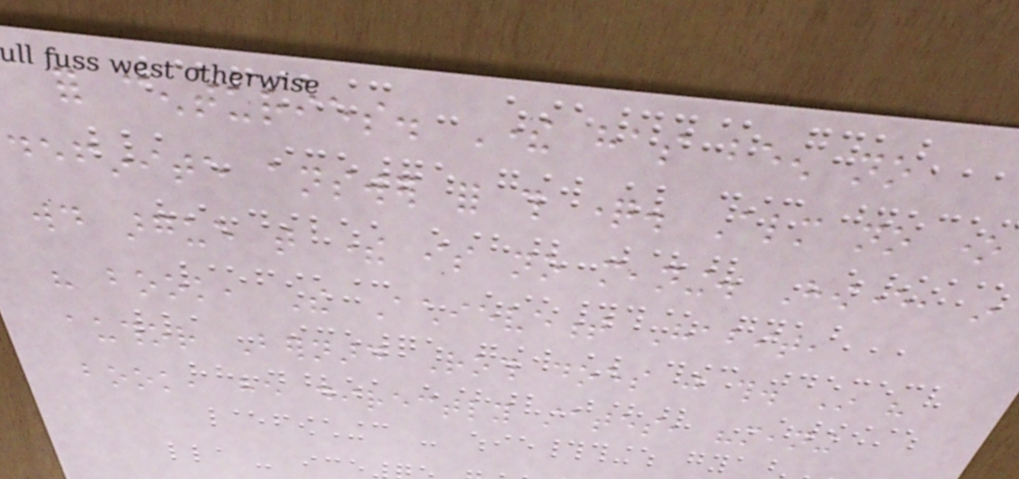for centuries. There has been no
definite answer for this question. Almost no one
would argue that there is no meaning. However, in
his book, The Achievement Habit,
author Bernard Roth does just this. In his
book, he directly states, "meaning
